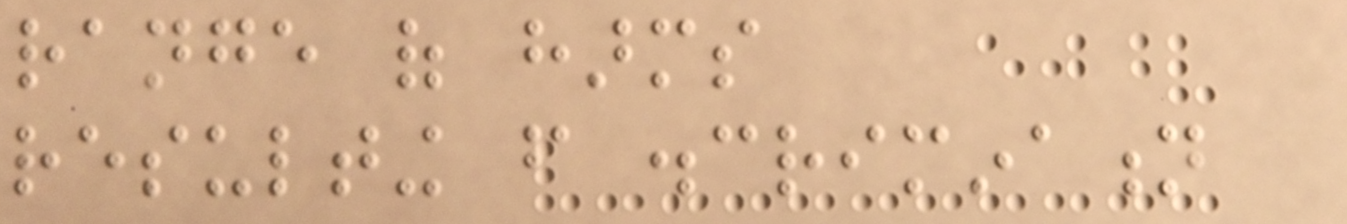range of harms
resulting from discrimination
